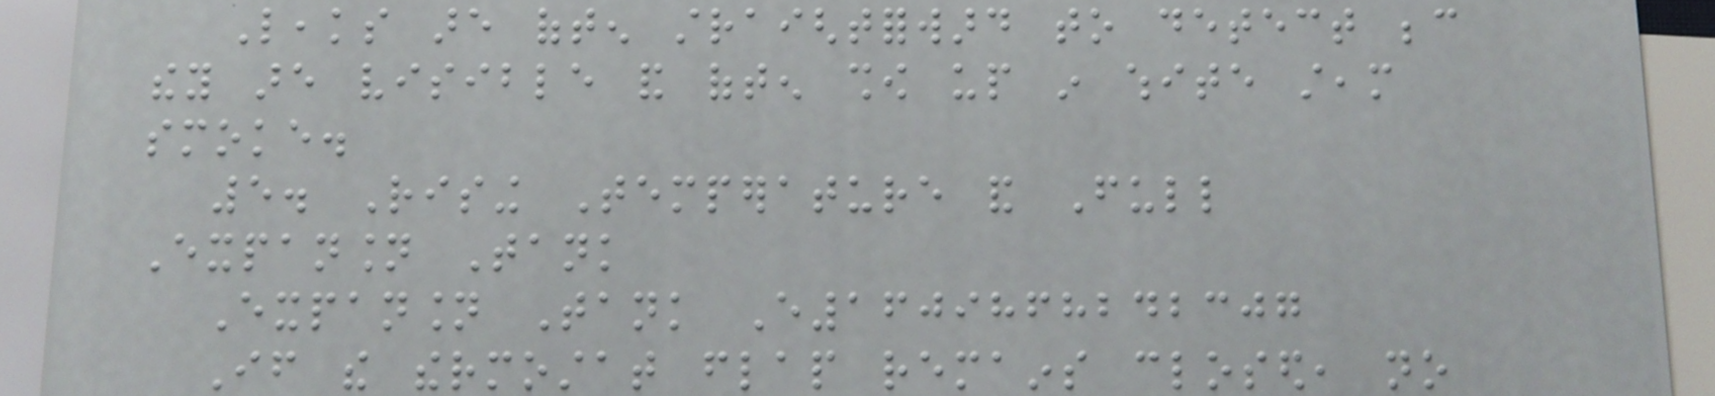Leaks are often straightforward to detect because
they are visible and often show up in white steam
smoke.
5. Rising Temperature and Full
Expansion Tank
Expansion Tank E1609868242307
If the thermostat flap remains closed, no
